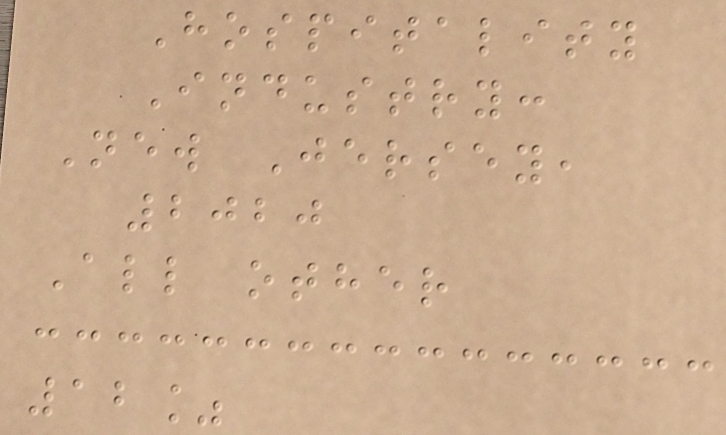Hospitality
Industry:
New Jersey,
2020
All other
12%
